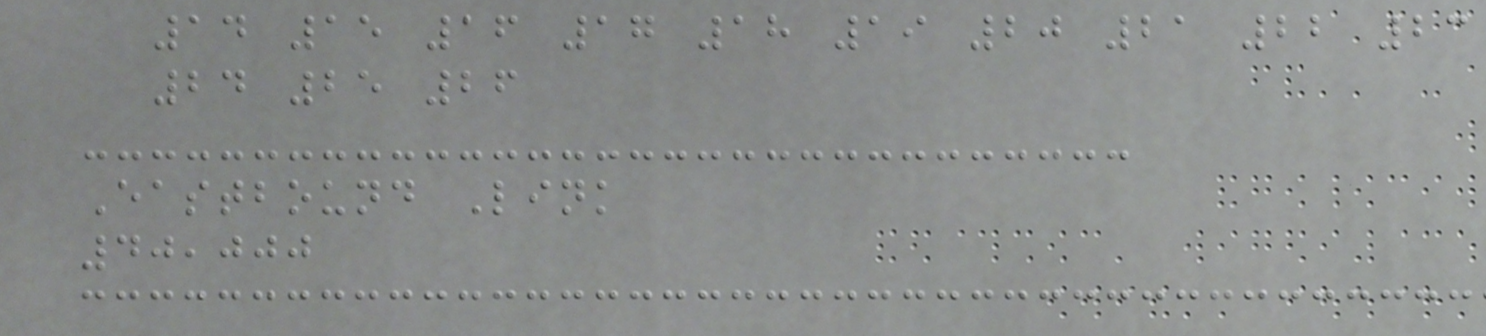14 15 16 17 18 19 20 21 22 23
24 25 26
Eastbound Link
40,000
